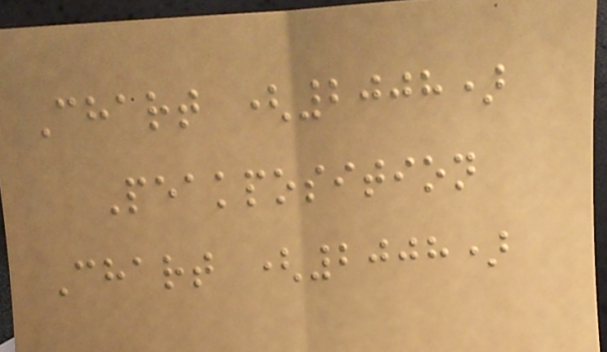Chart (2008)
Peakposition
Chart (2008)
